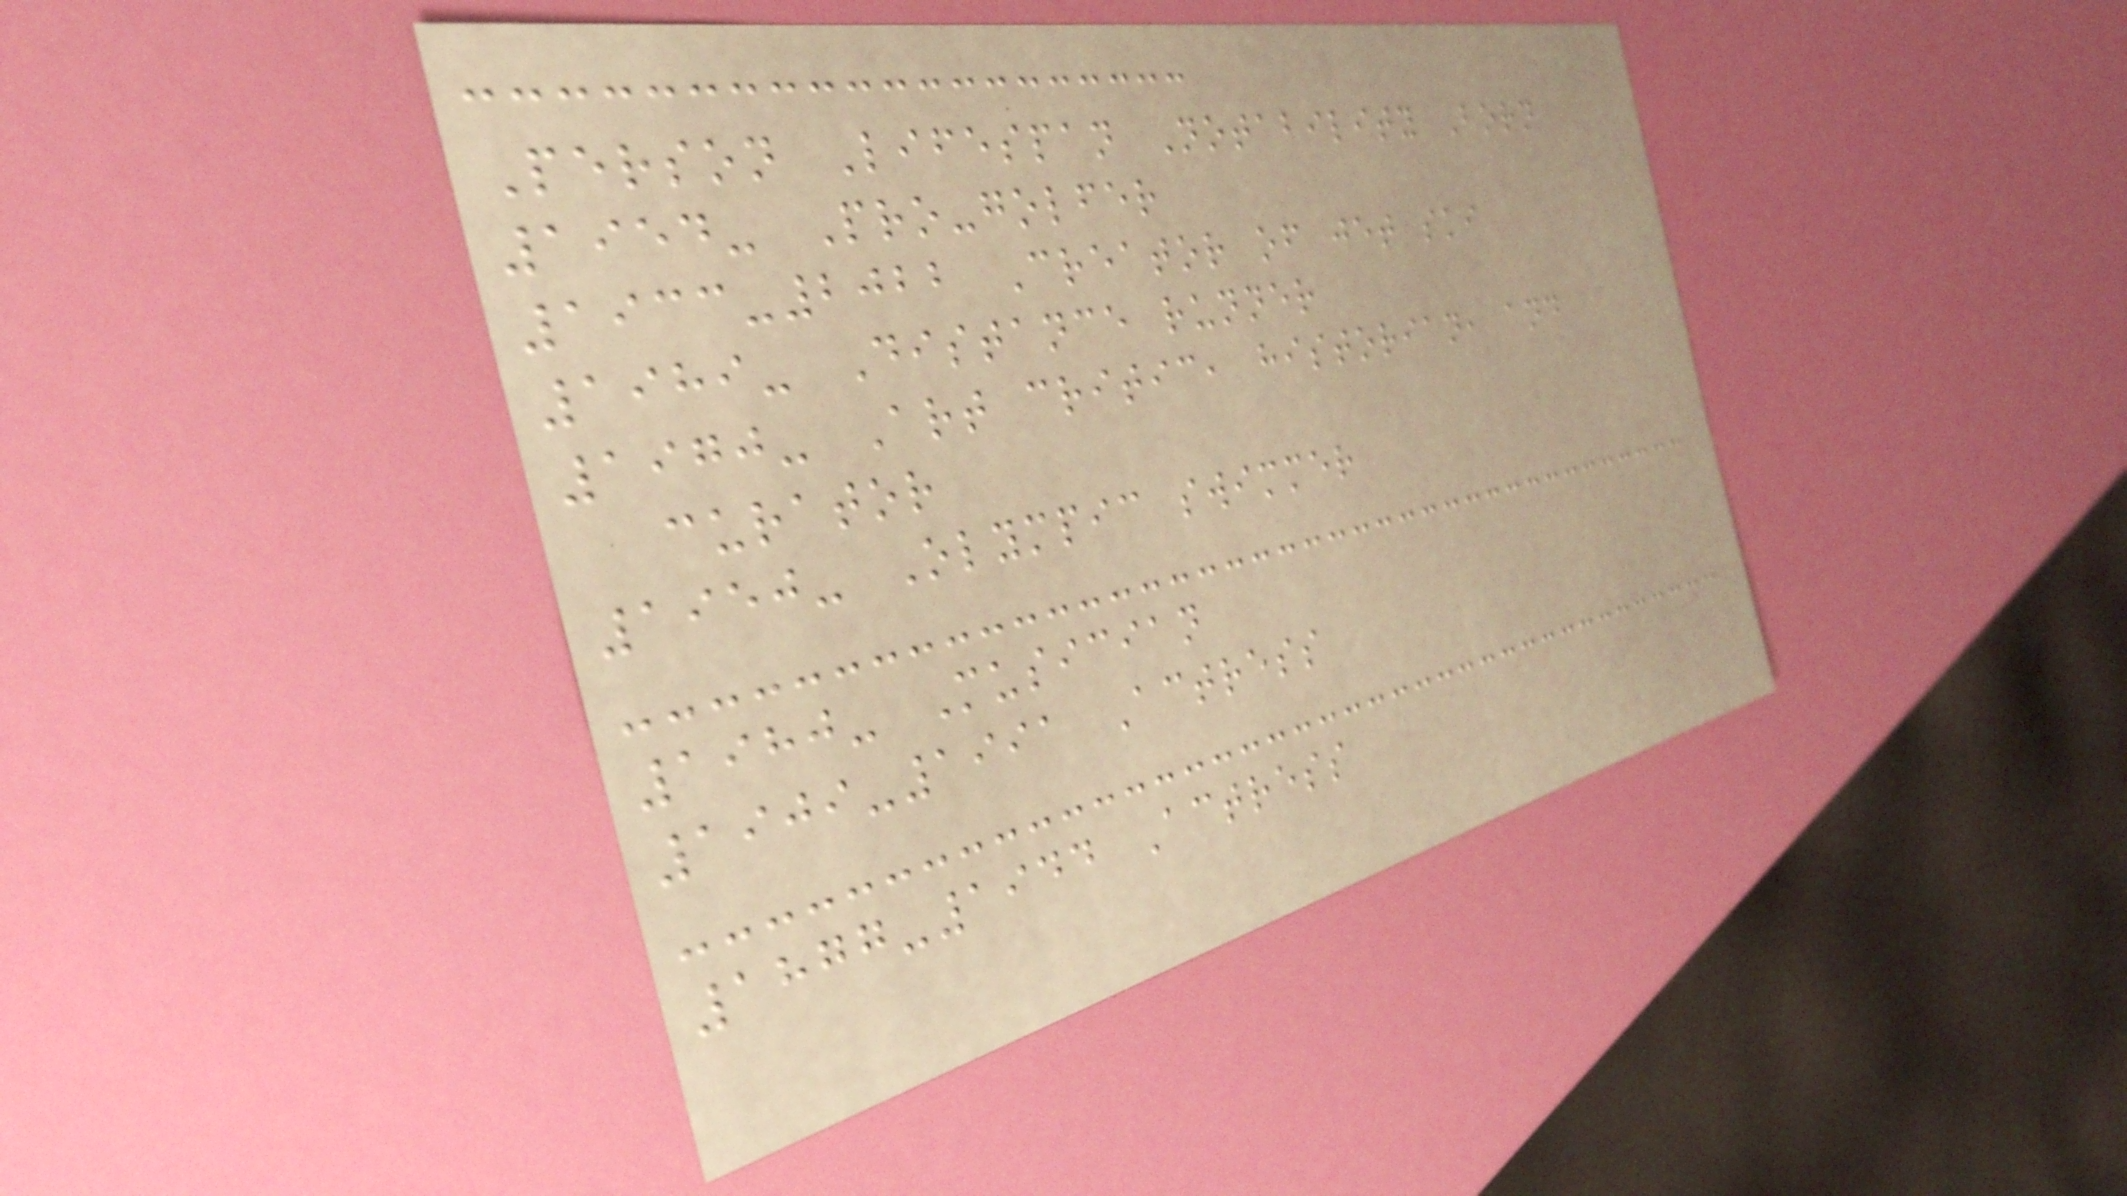Person Lifespan Notability Born
1954- Pro-golfer
1933-2022 Creator of jet ski
1989- Distance runner
1970- Art critic, historian, and
curator
1950- Olympic swimmer
1980- Musician
1909-1991 Actress
1877-1944 Actress
